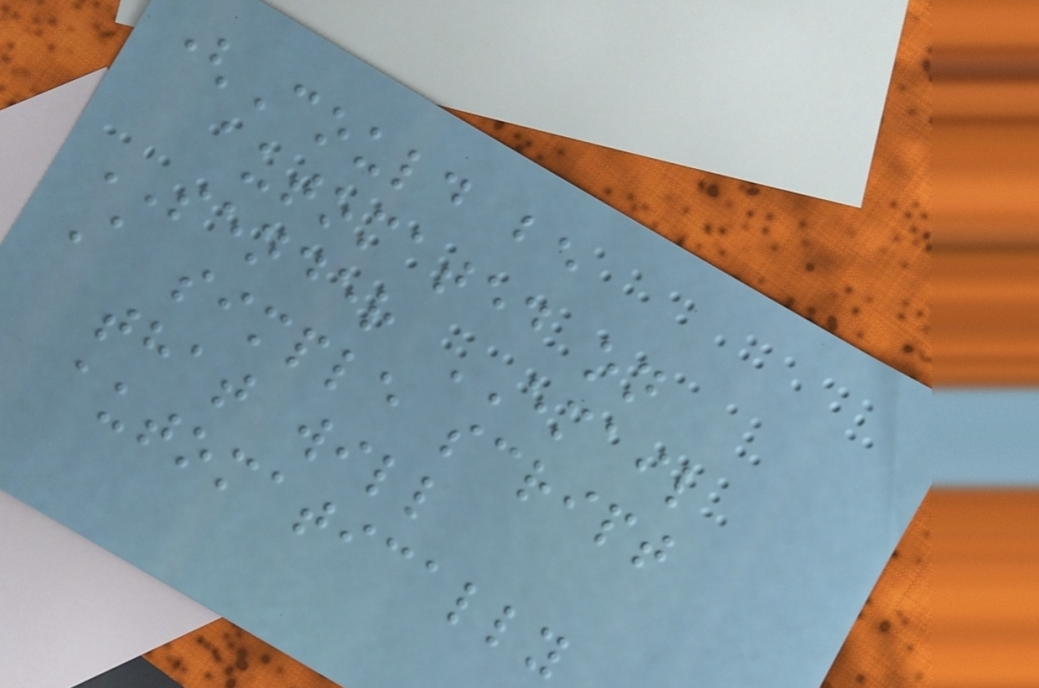(Could be
automated on
SENDER EMAIL
A simple script
that will
automatically
